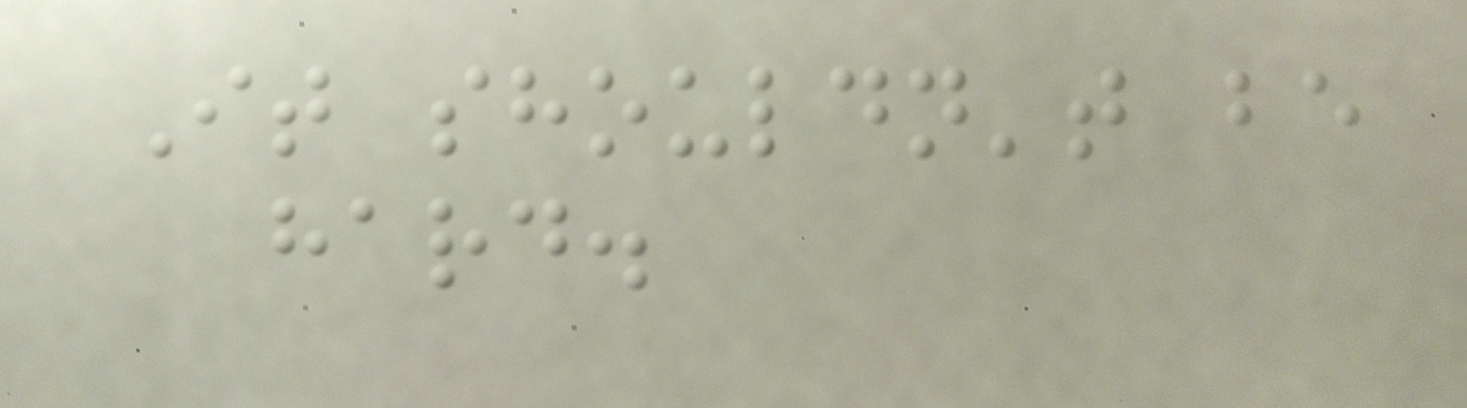It shouldn't be
hard.
